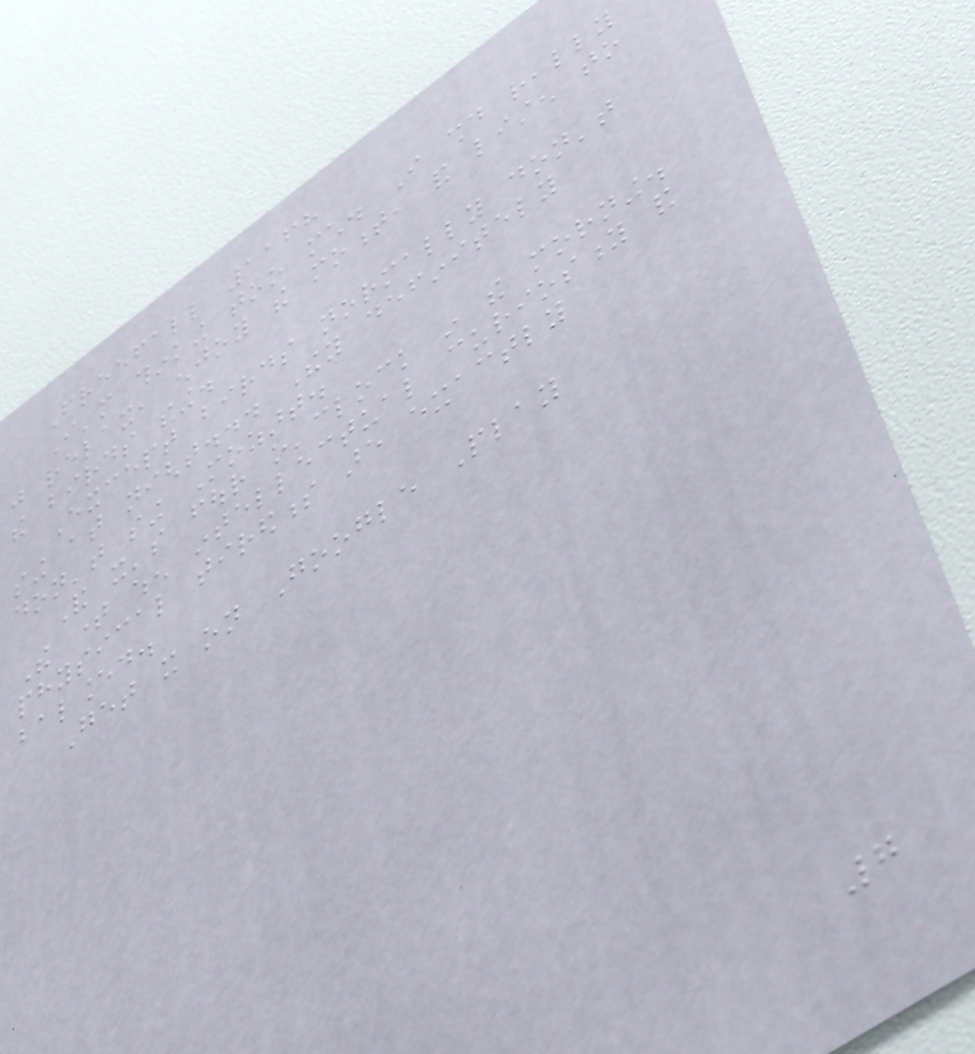Freefall 1168
I'm thinking too much. I should really
just relax, enjoy the moment, and listen to
the birds sing.
Except birds normally don't
sing at night... They definitely
don't sing Mozart.
And it's four o'clock in the morning.
The time when intellectual curiosity and
physical tiredness are exactly
balanced.
Get it on Google Play
7
